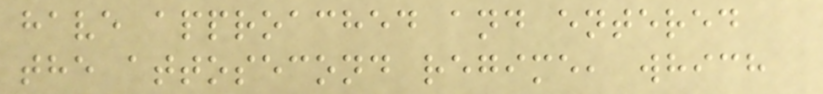have approached and entered
the attosecond regime, which
